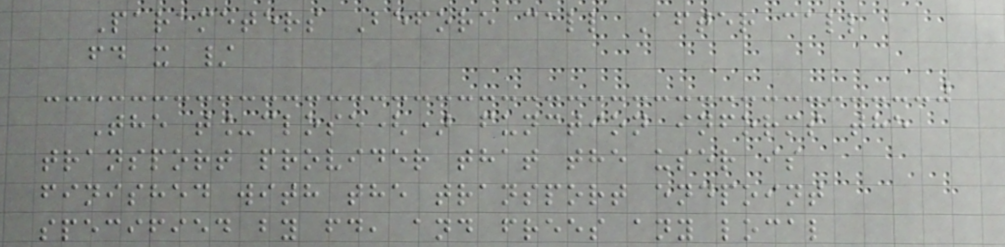Parameters Before call After call
fd x /
The t_close() function informs the
transport provider that the user is
finished with the transport endpoint
specified by fd, and frees any local
